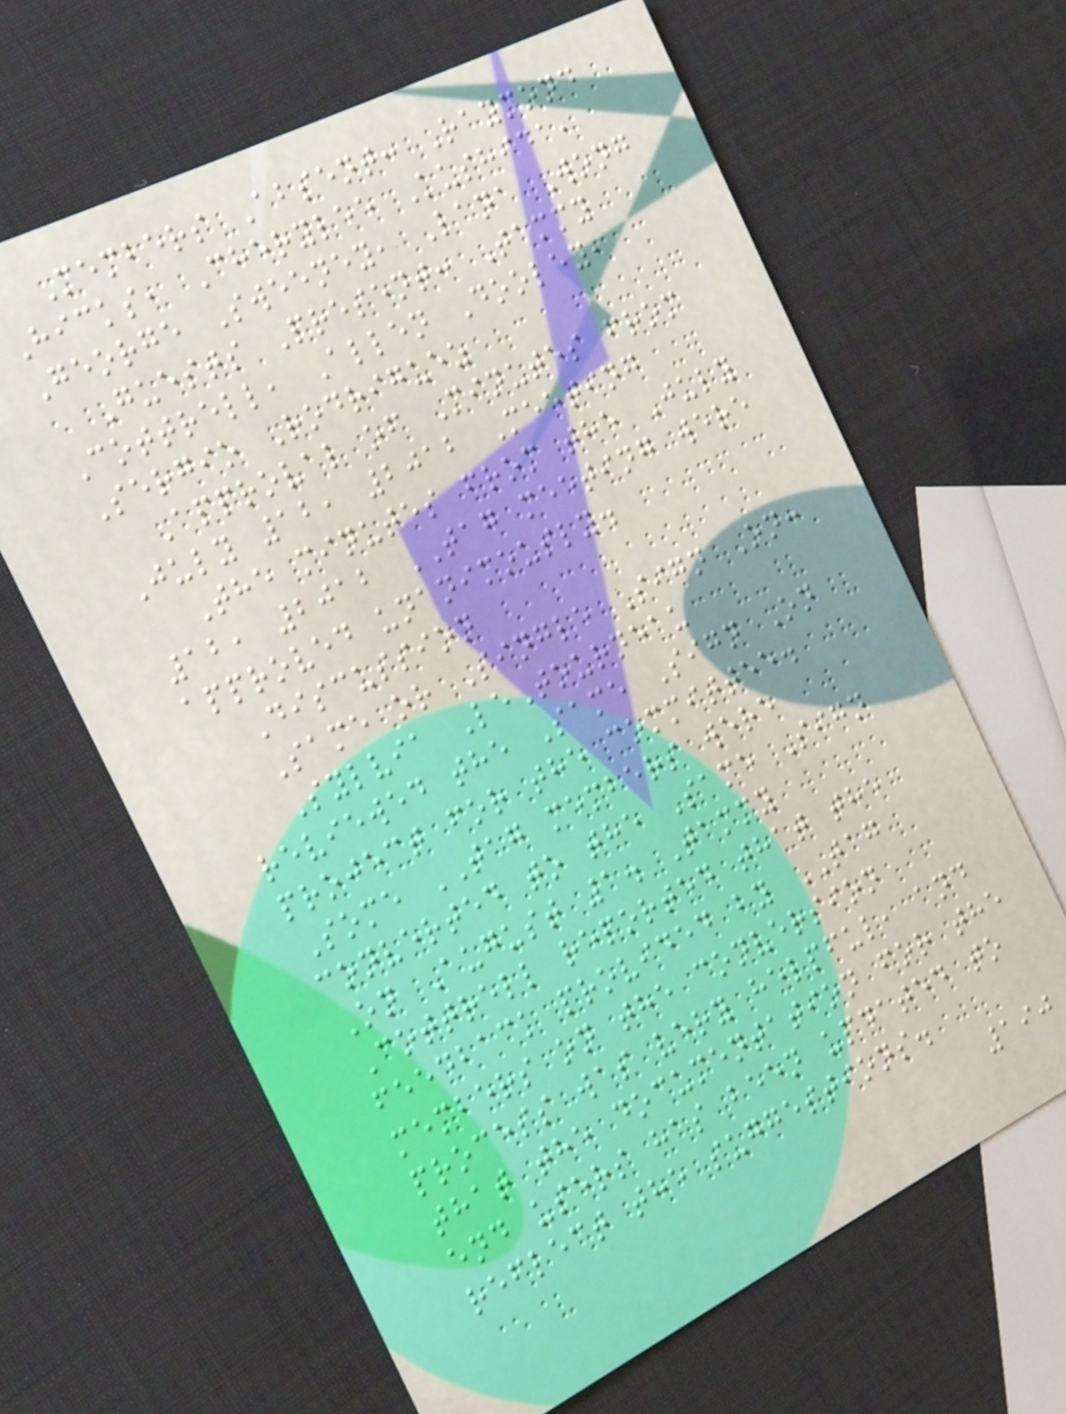Members Absent: Raymond
Hicks, Cherylee Kushida,
George Sweeney, Lana Wong
Guests Present: Tammy
Cottrell, Allen Dooley,
Sergio Rodriguez
Approval of Minutes from
July 12, 2012 Meeting
The minutes from the July
12, 2012 TAG meeting were
approved unanimously.
Discussion
Same or Single Sign On:
Sylvia LeTourneau
reviewed the Same Sign On
project for the committee.
Some TAG members were
converted to the Same Sign
On August 1. Tammy
Cottrell reported that the
feedback provided by TAG
members on the conversion
process was very helpful, and
that the documentation for the
end users has been updated to
reflect the suggestions.
190
